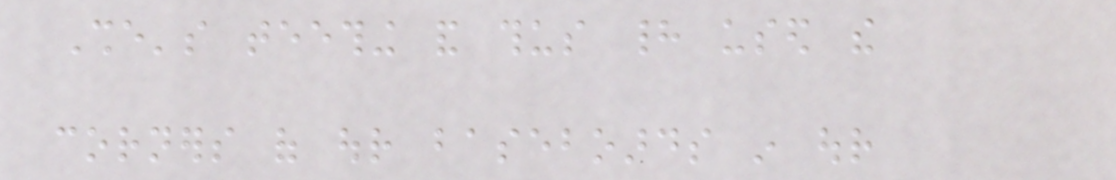She's teething and thus had used the
corners of our baseboards in our
